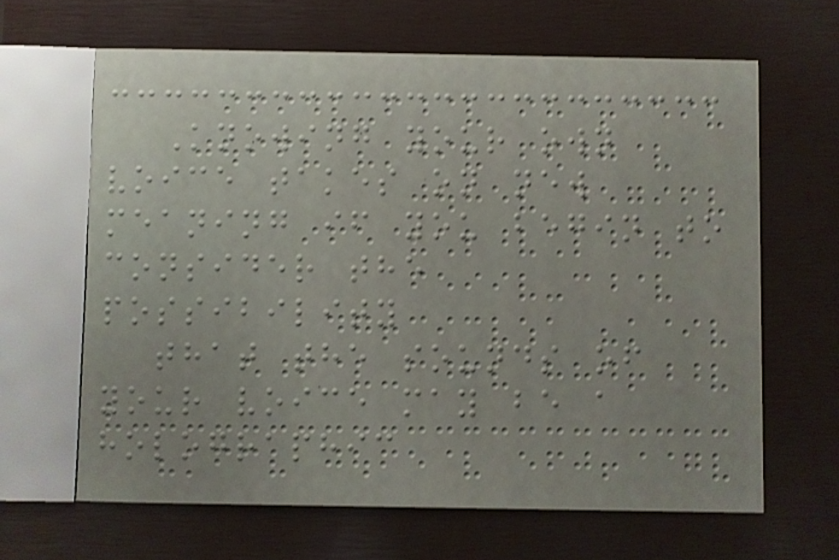Knowing your own
voice takes on new
meaning if you begin to
consider the
possibility
that the sounds of
your voice may be a
holographic
